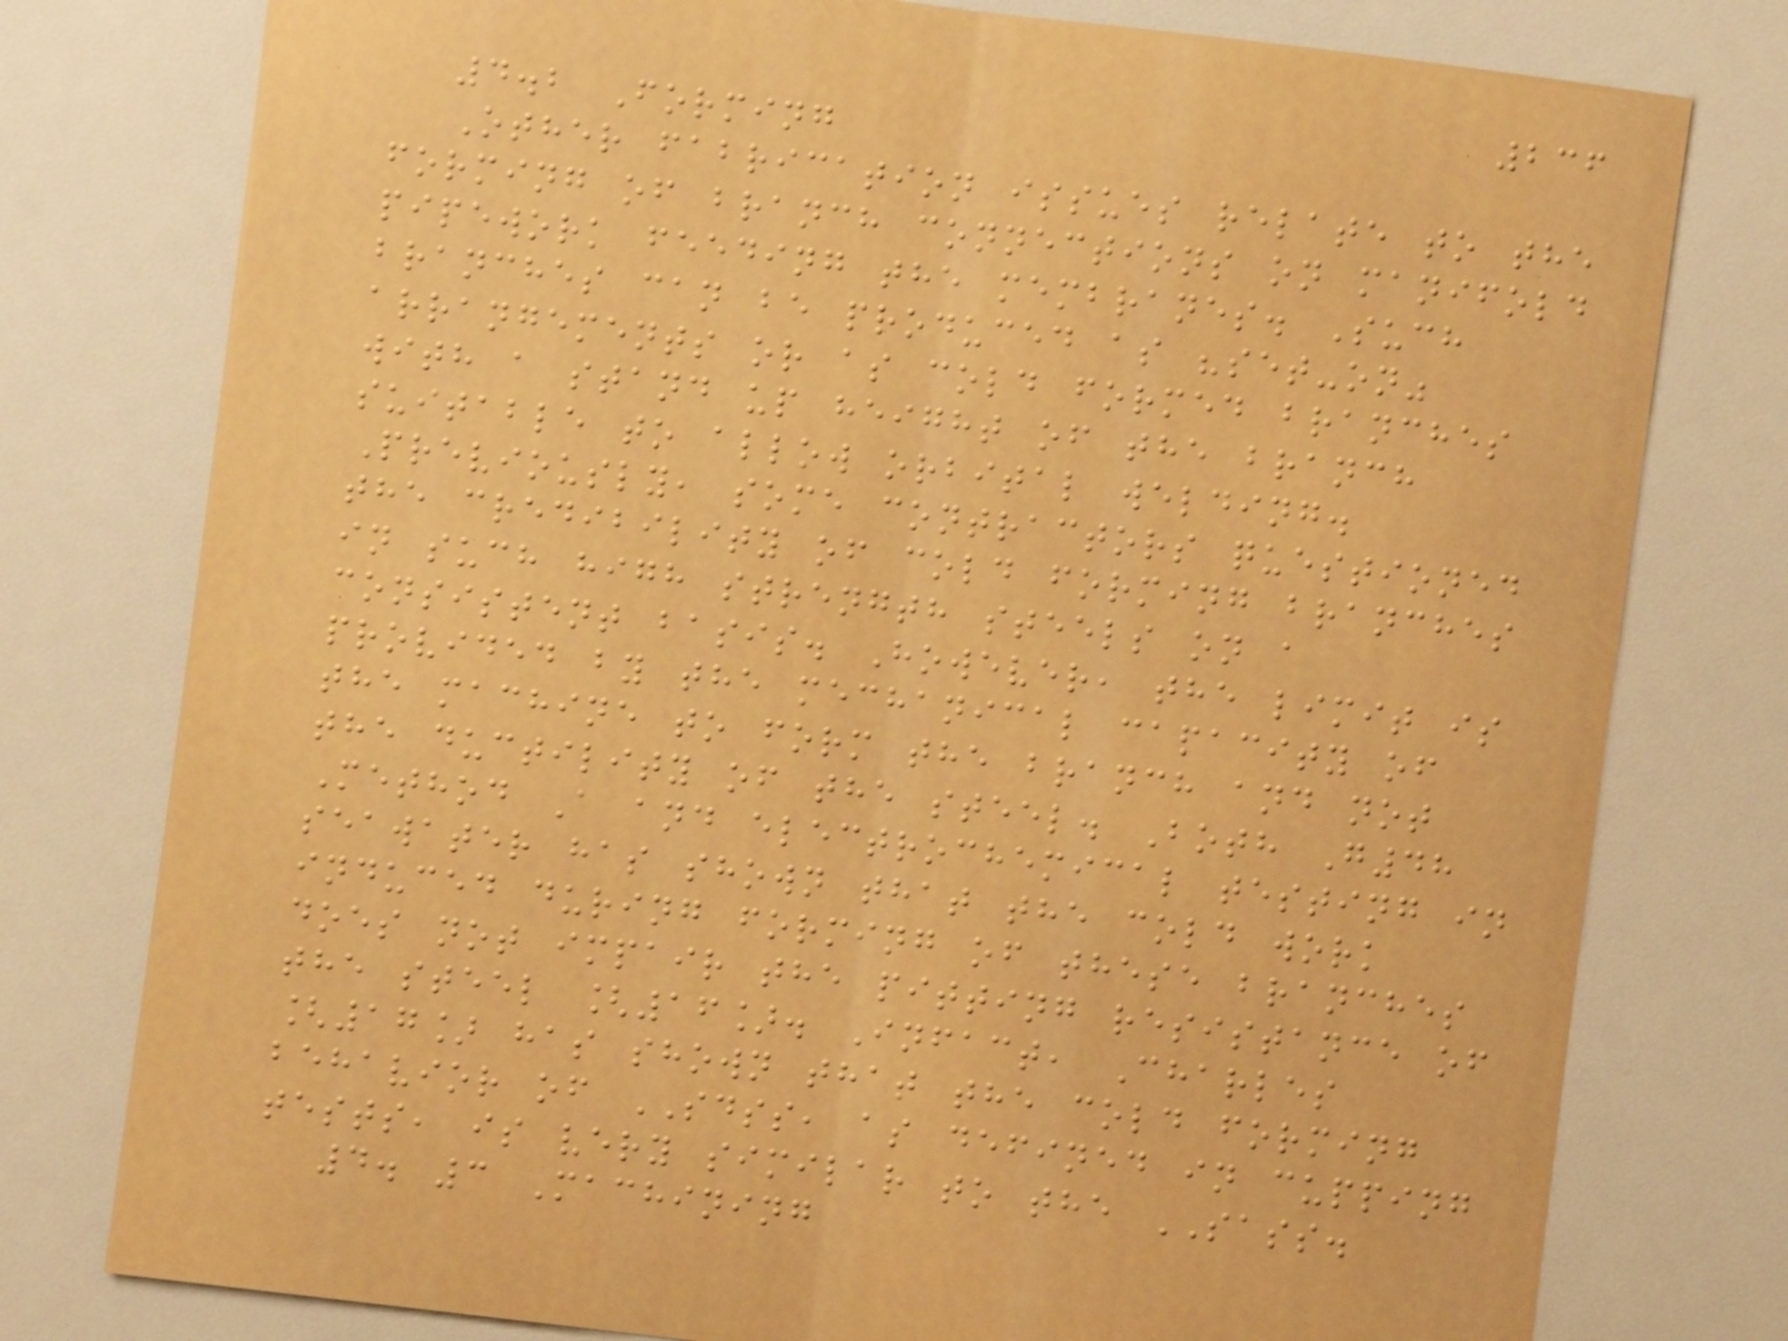236
4.2 Forming
Other fabrication issues relate to the
forming of branch connections on manifold
pipework feeding the membranes. Such
branches can be produced as "set-on"
arrangements or as cold formed branches
with a stand up height of the branch
suitable to allow orbital welding.
Previously, some contractors questioned
the credibility of cold forming branches
in such high strength steels on a
consistent basis. However, the limit is
provided by the mechanical capacity of
the machine to form the branch and not
the ductility of the steel. Both G48
Method A and electrochemical testing in
seawater has shown that the cold work
induced during forming of these branches
does not impair the pitting resistance of
the steel [16]. Infact, Charles
[17] has shown that the cold forming
behavior of SDSS, as defined in cupping
tests, is very similar to the SASS.
4. 3 Machining
